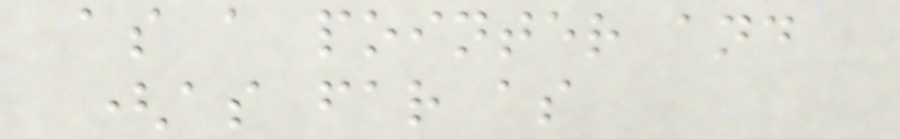as a pointer and
(as far as
